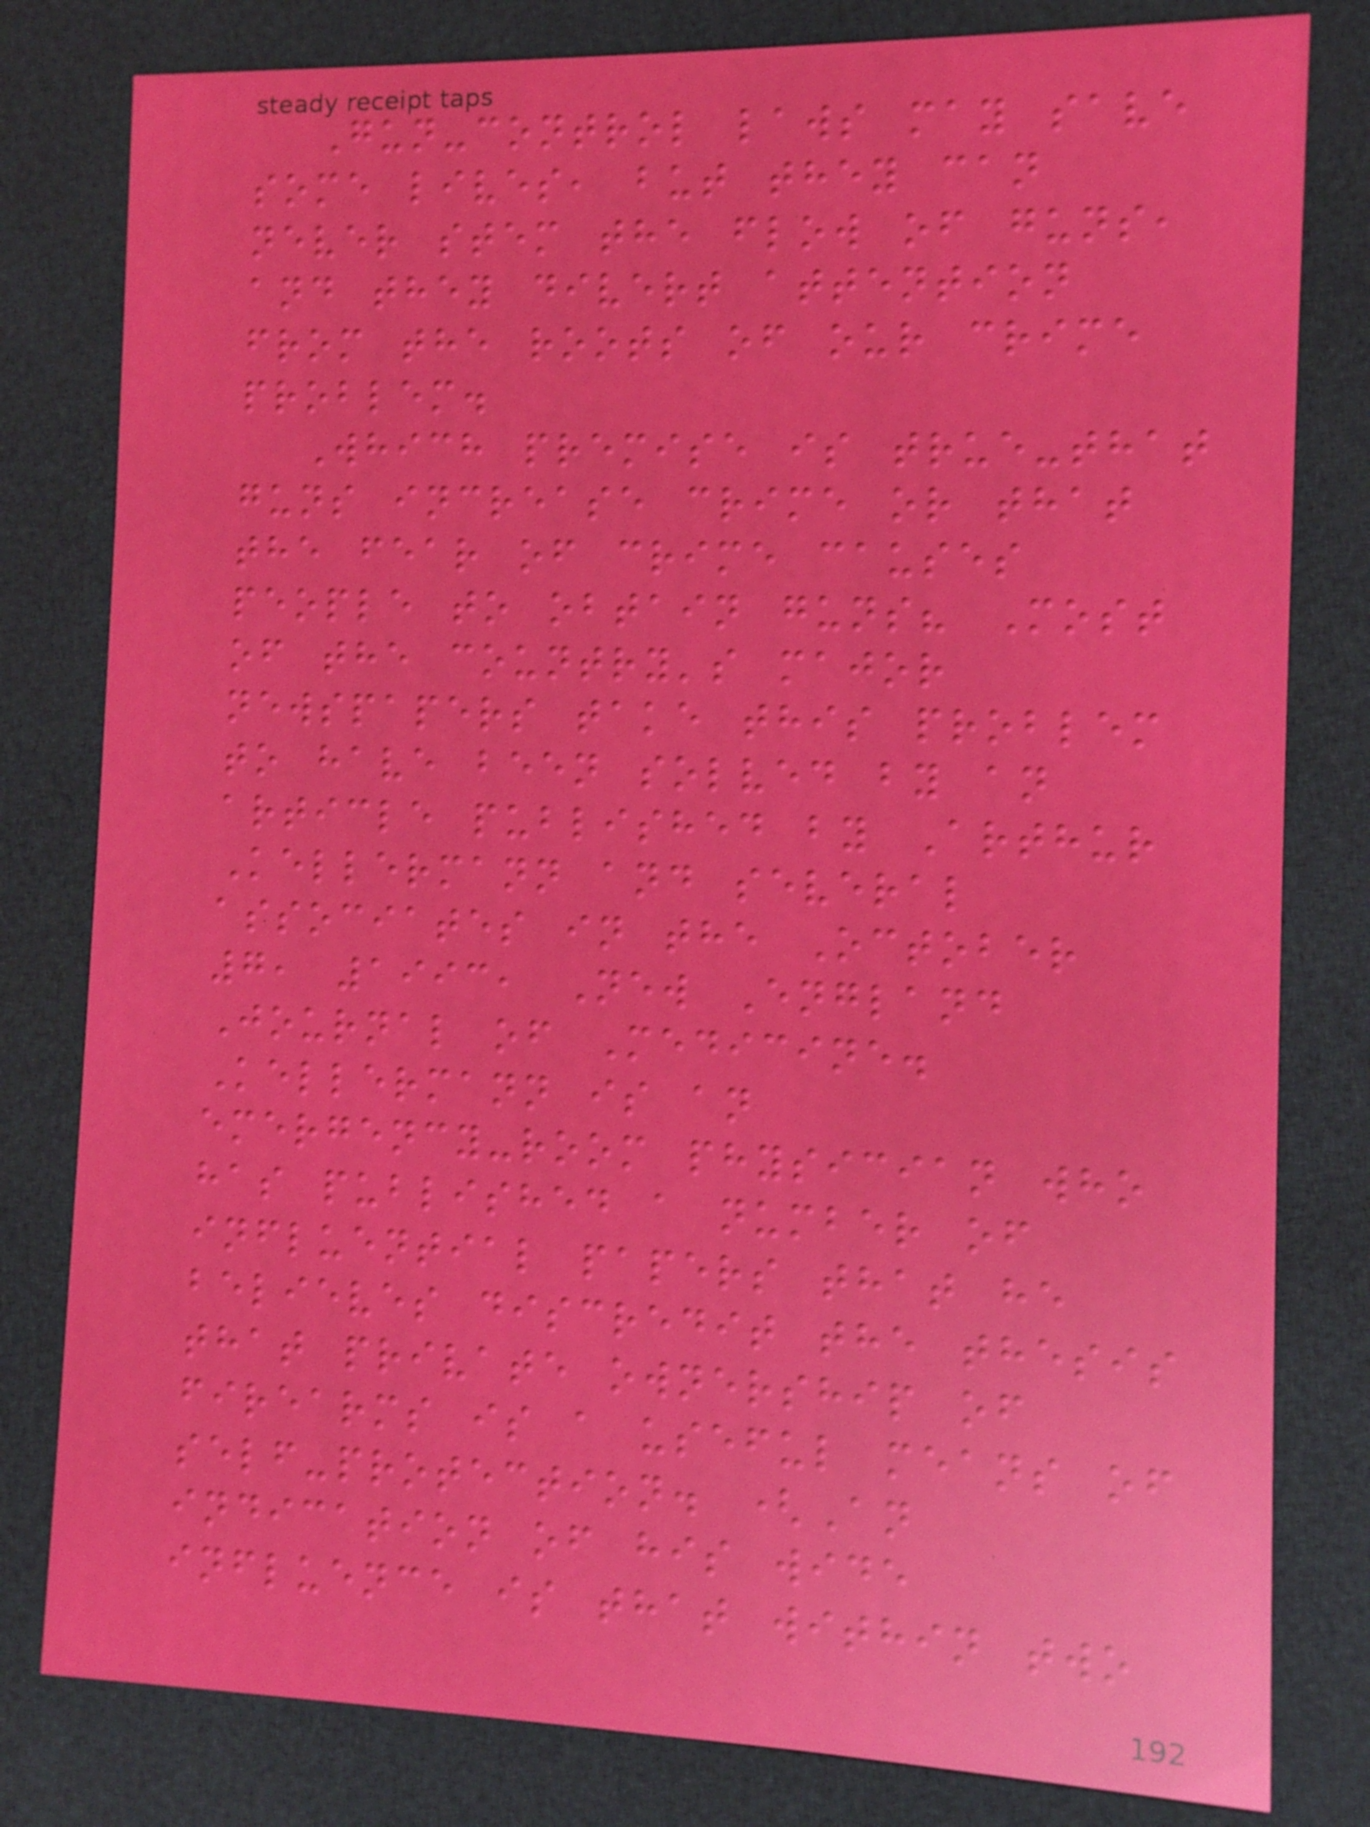Gun-control laws may save
some lives, but they can
never stem the flow of guns,
and they divert attention
from the roots of our crime
problem.
Which premise is true-that
guns increase crime or that
the fear of crime causes
people to obtain guns? Most
of the country's major
newspapers take this problem
to have been solved by an
article published by Arthur
Kellermann and several
associates in the October
7, 1993, New England
Journal of Medicine.
Kellermann is an
emergency-room physician who
has published a number of
influential papers that he
believes discredit the thesis
that private ownership of
firearms is a useful means of
self-protection. (An
indication of his wide
influence is that within two
